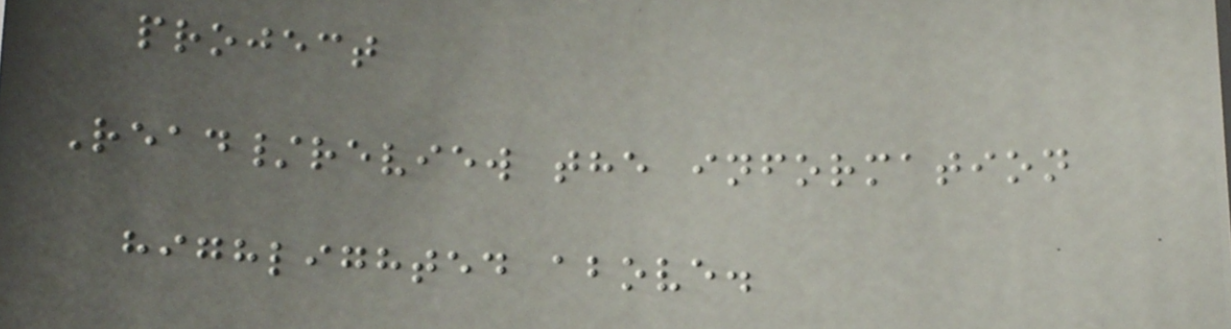project
Read/review the information
highlighted above.
